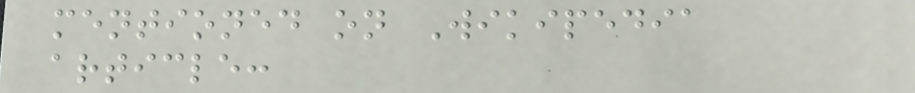mentioned on Wikipedia
article:
